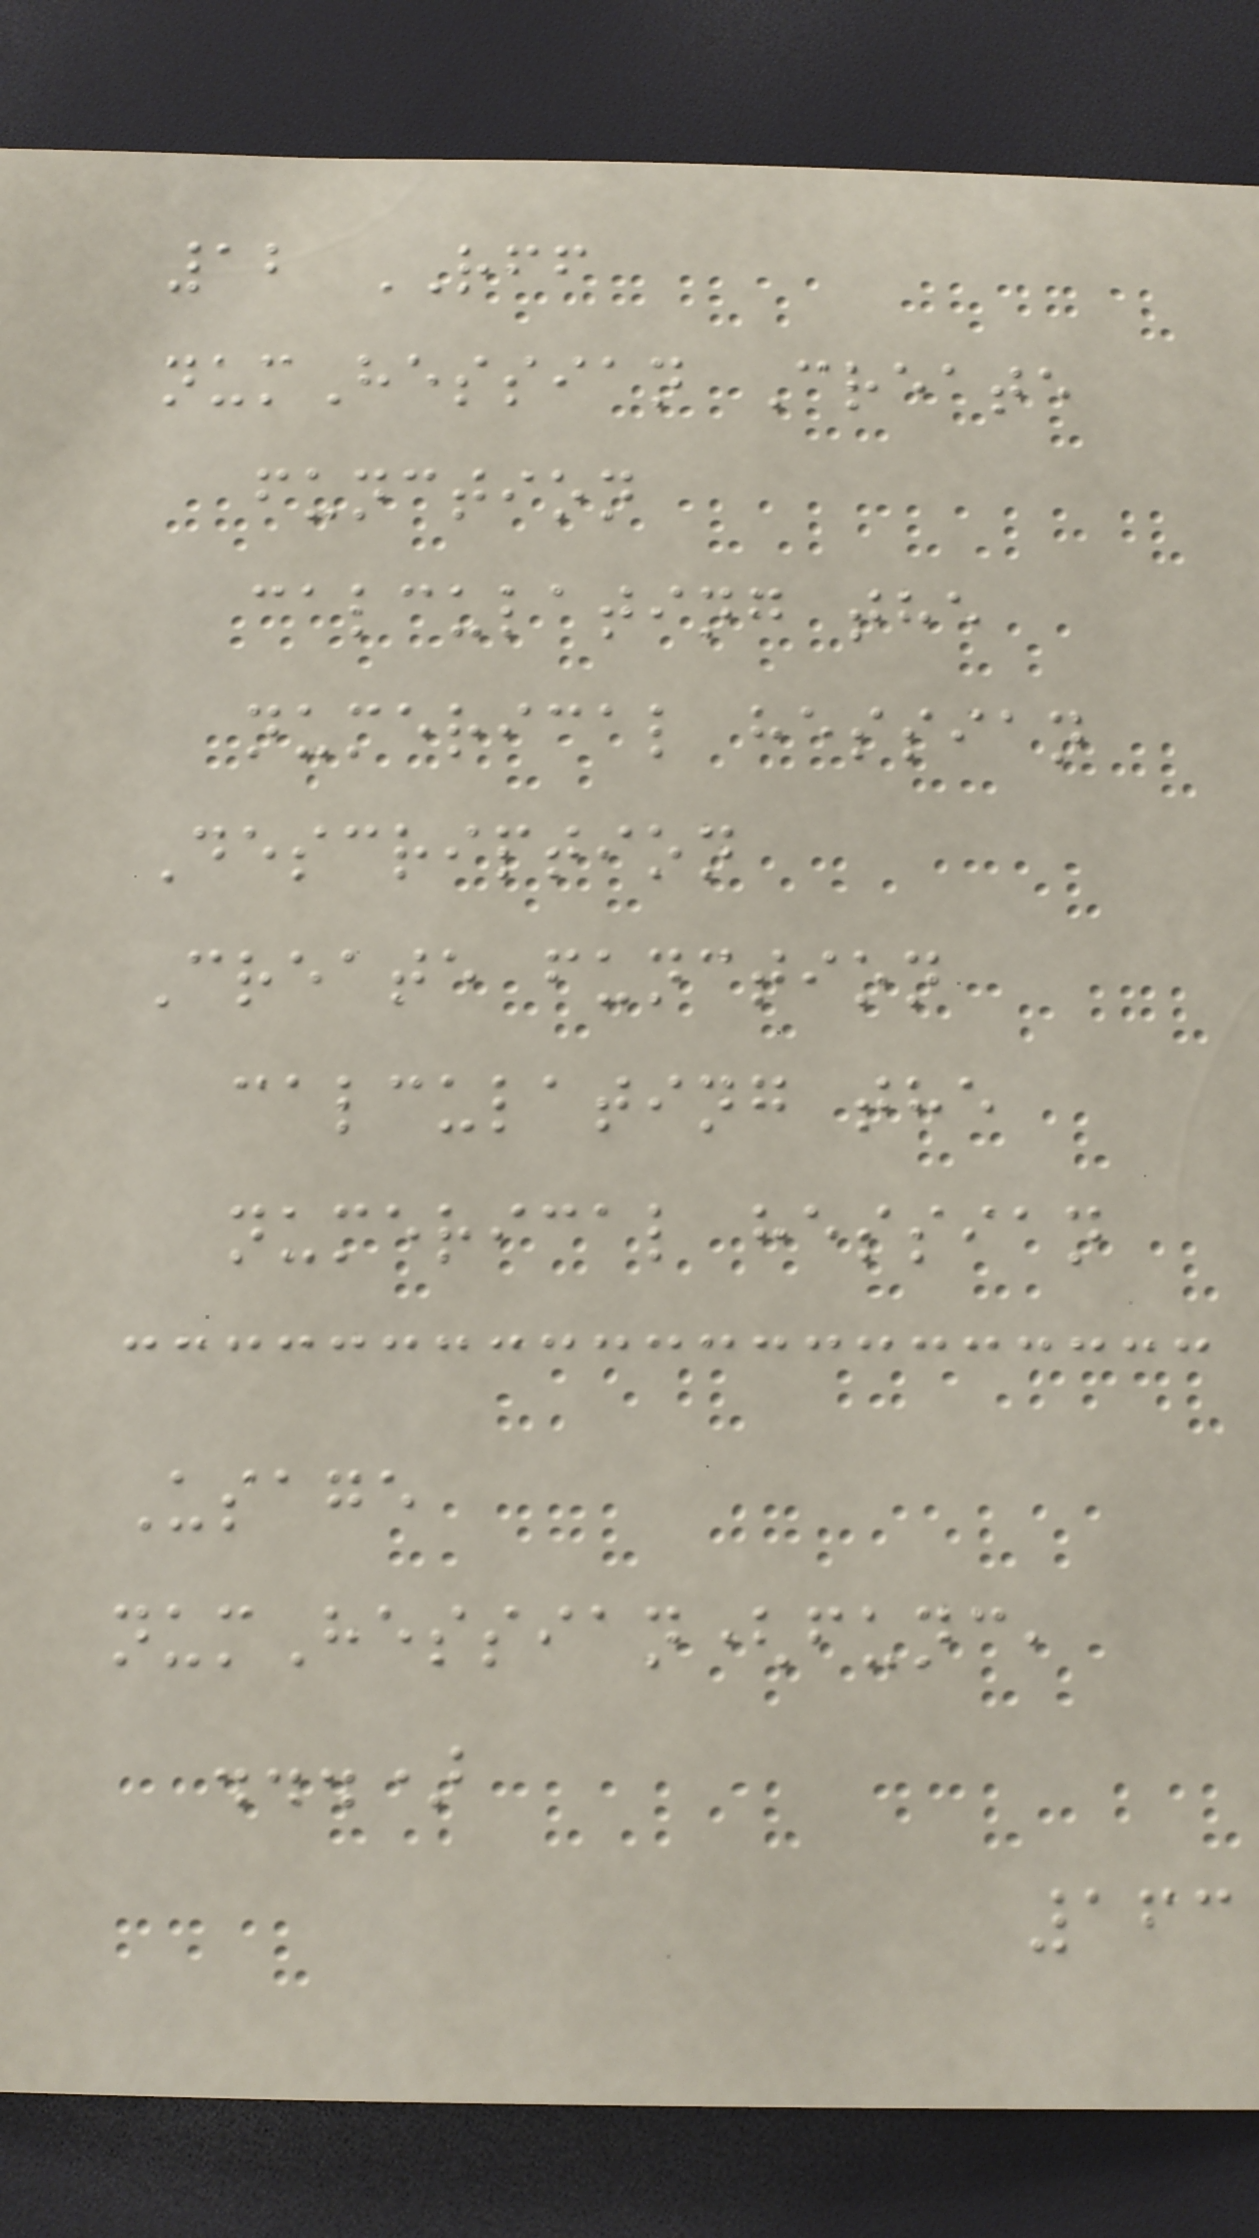12 RFF
numHessian Create
function
calculating the
numerical hessian
Description
Create function
calculating the
numerical hessian
Usage
numHessian(func,
...)
163
